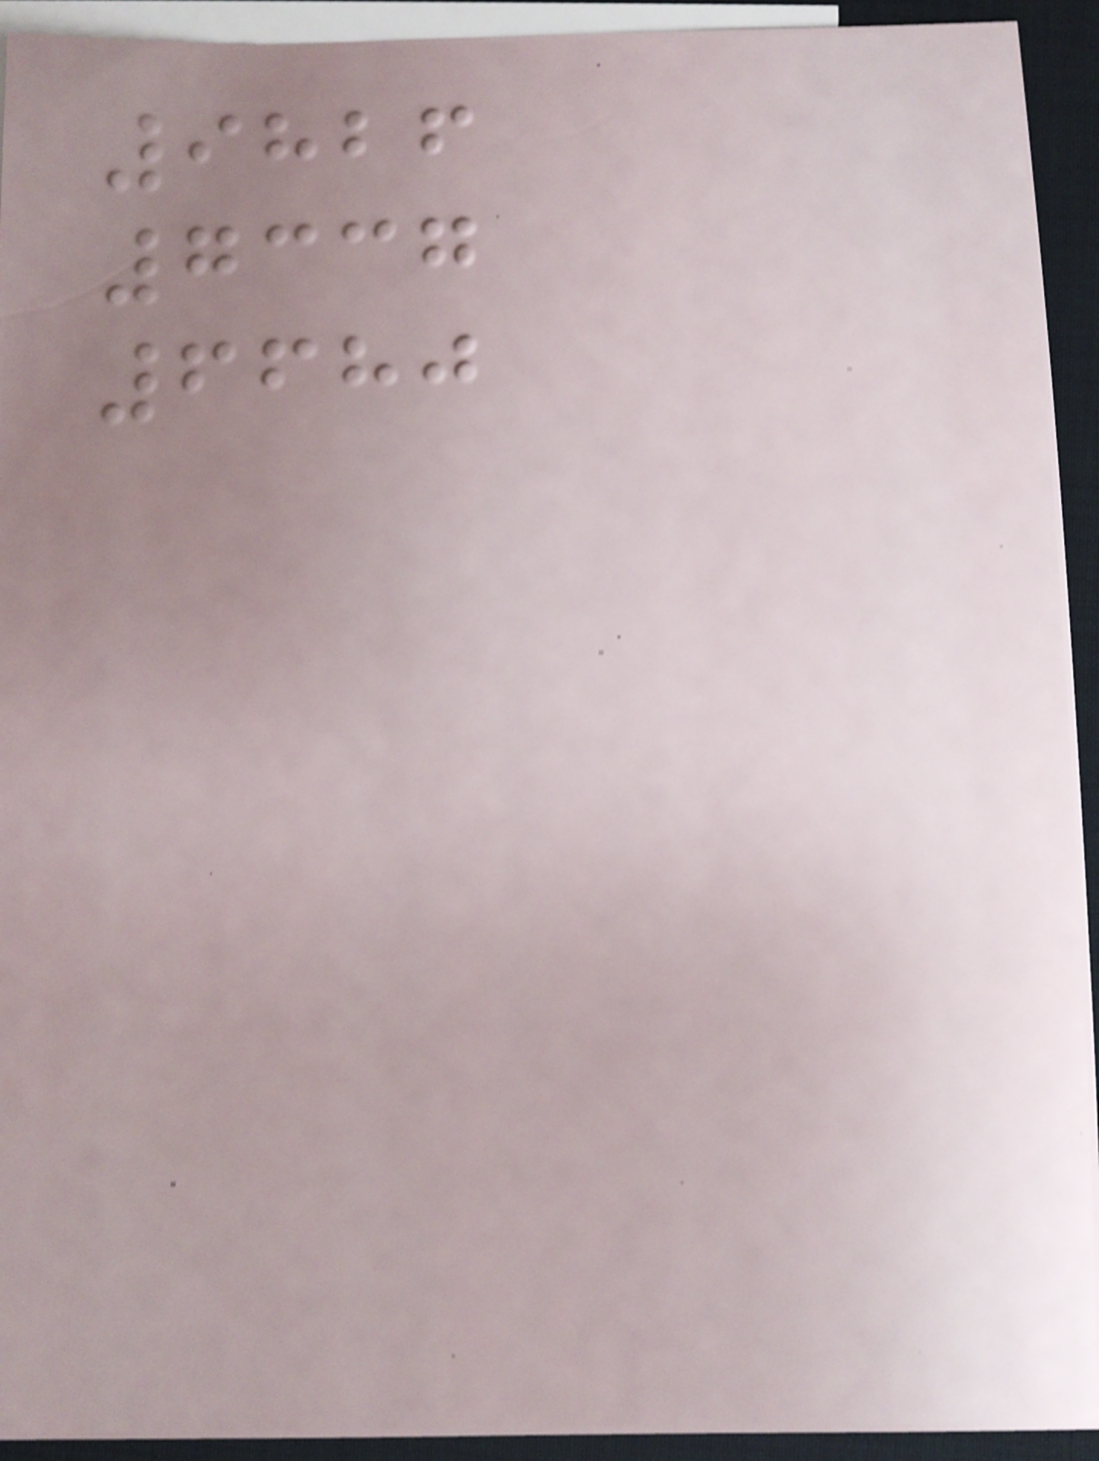9826
7337
6680
